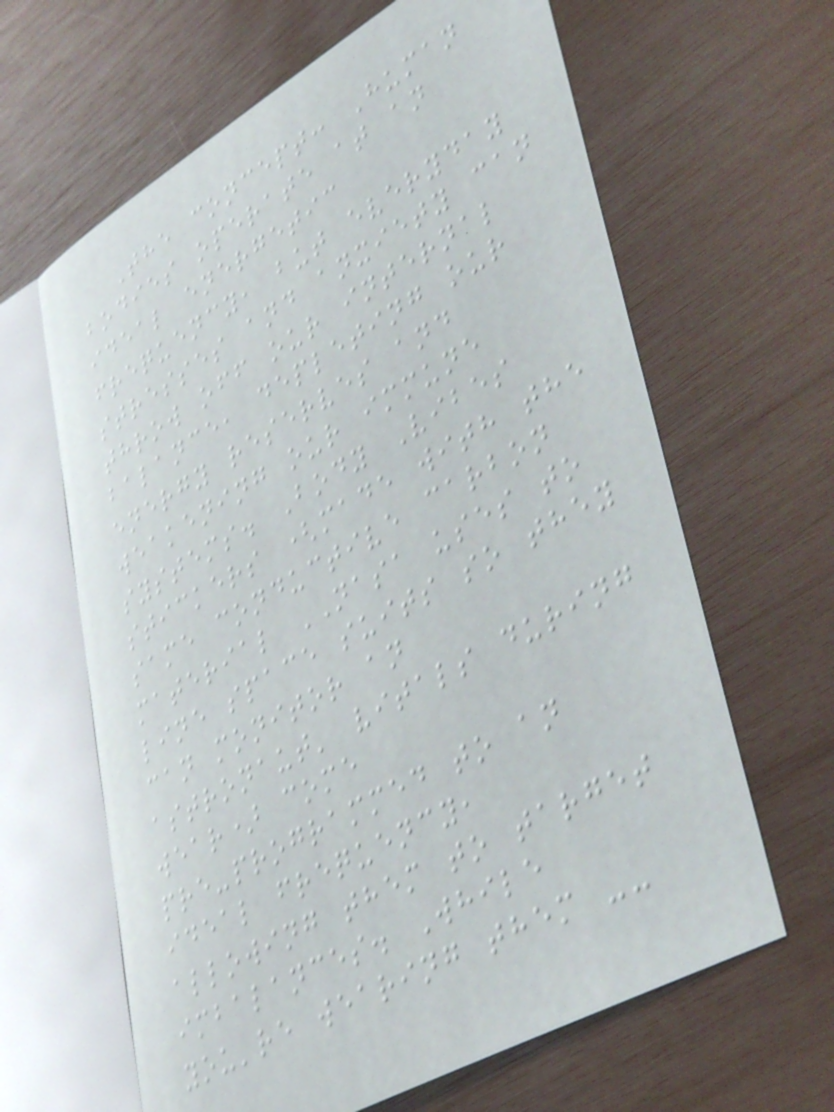The concept: Human
bodies operate at an
ideal energetic
frequency, but everyday
stresses and anxiety can
throw off our internal
balance, depleting our
energy reserves and
weakening our immune
systems. Body Vibes
stickers (made with the
same conductive carbon
material NASA uses to
line space suits so they
can monitor an
astronaut' vitals during
wear) come
pre-programmed to an
ideal frequency,
allowing them to target
imbalances. While
you're wearing them --
